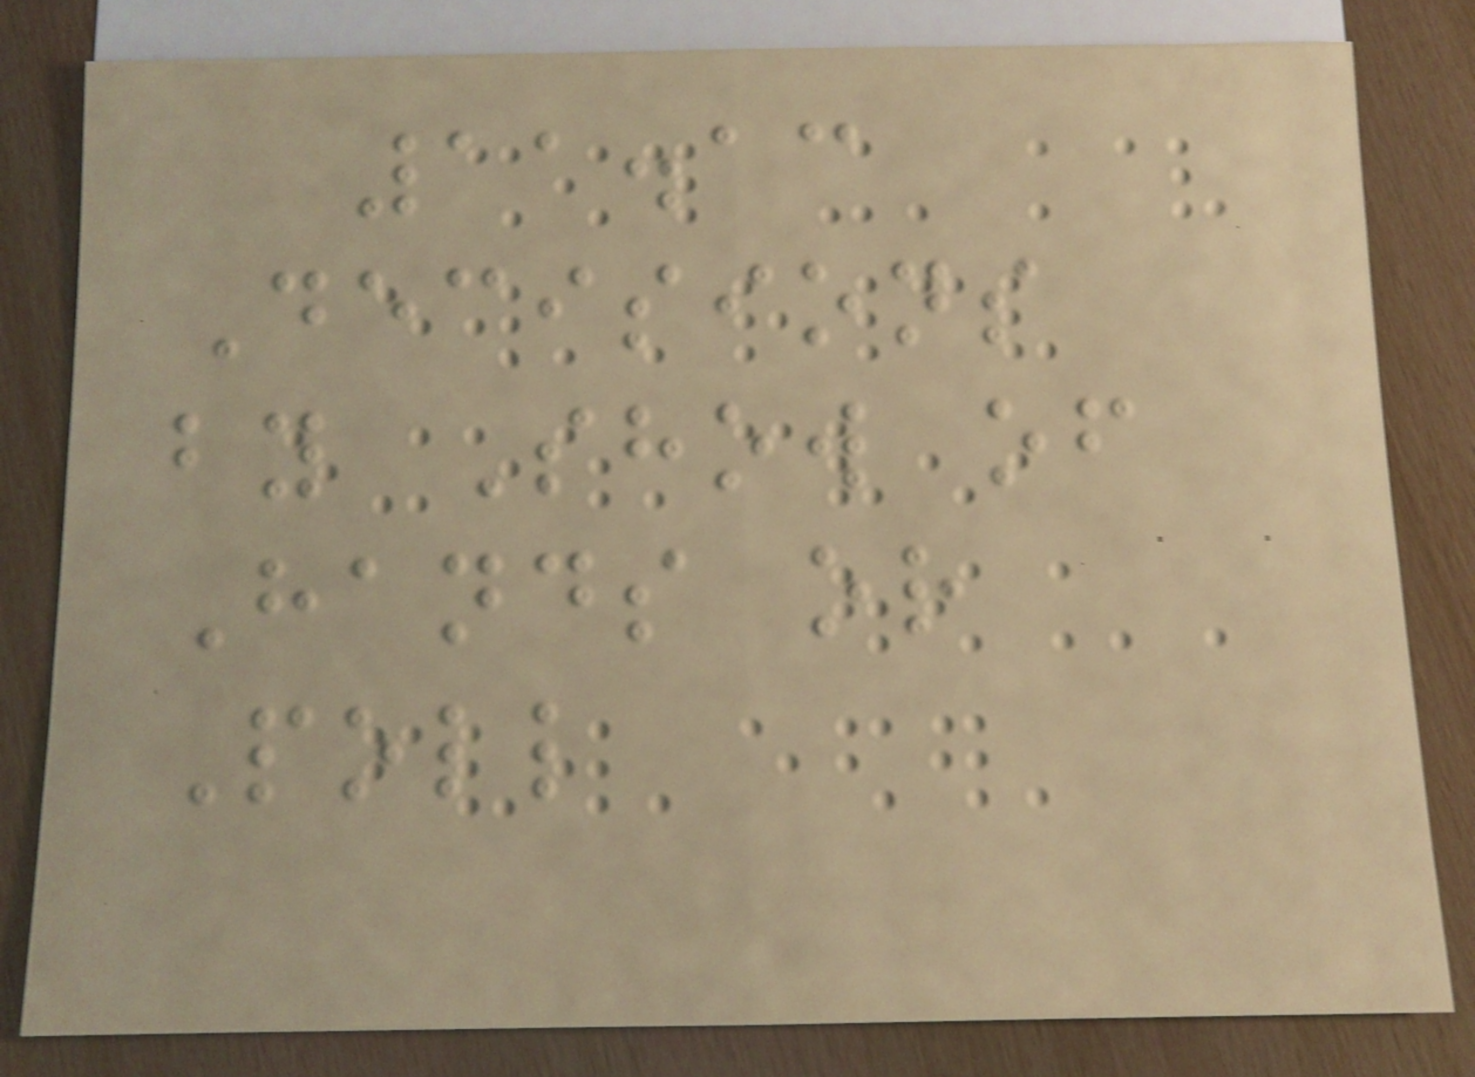11.13
Decisions
by Show of
Hands or
Poll
